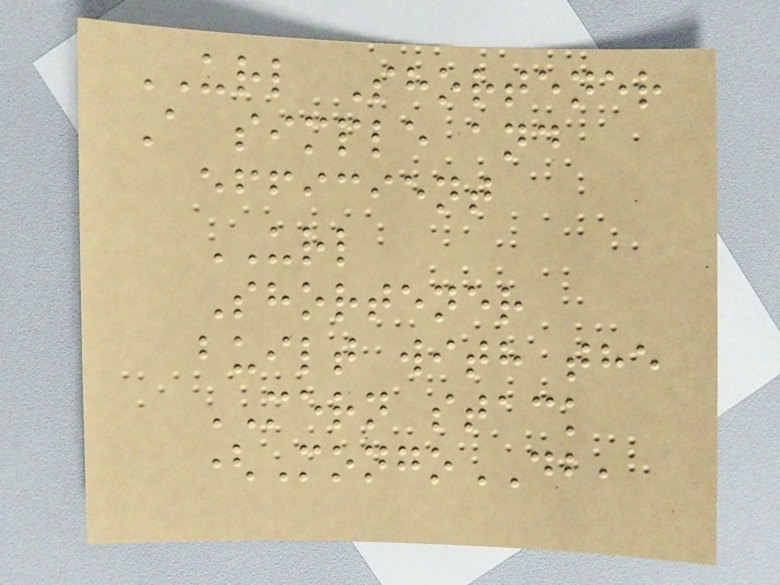URL Shortener
A simple and
efficient
URL
Shortener
built with the
MERN stack
(MongoDB,
